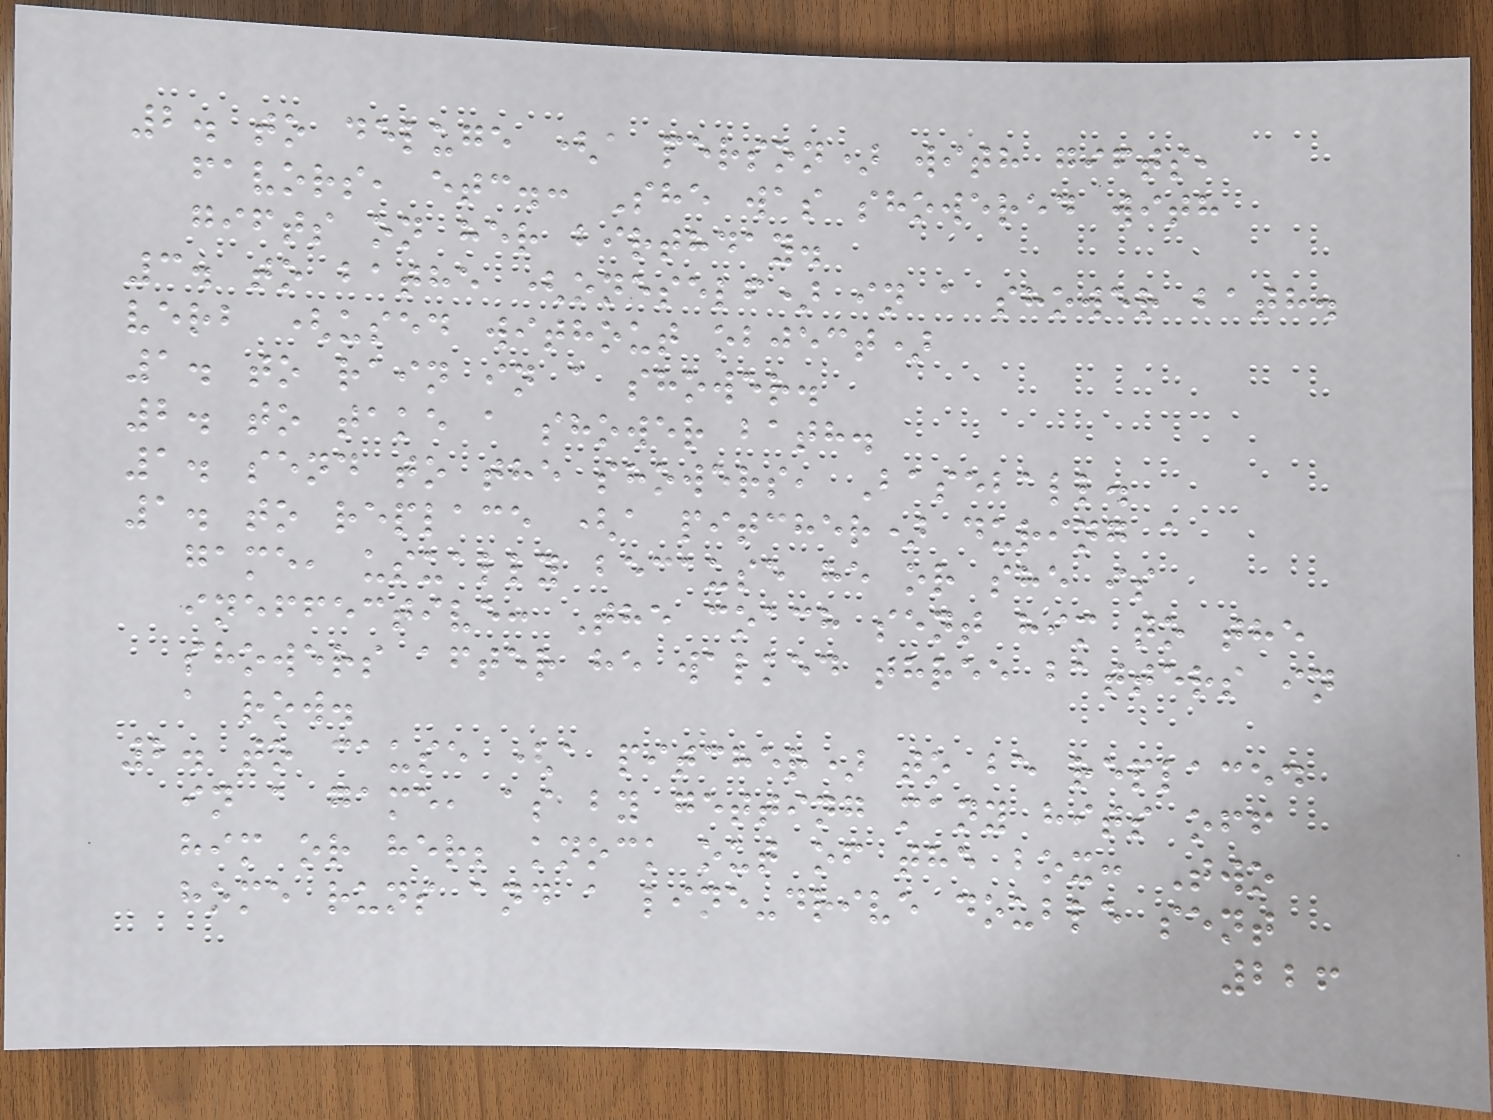2. to deluge (a person) with gifts,
favors, etc.: She was showered with
gifts on her birthday.
3. to bathe (oneself) in a shower bath.
verb (used without object)
1. to rain in a shower.
2. to take a shower bath.
1. send to the showers, Baseball.
1. to replace (a pitcher) during a
game, usually because he or she is
ineffective: The coach sent him to the
showers after he walked three batters in
a row.
2. to cause (a pitcher) to be replaced
in a game, as by getting many hits off
him or her; knock out of the box: Two
home runs and a line-drive double sent
226
